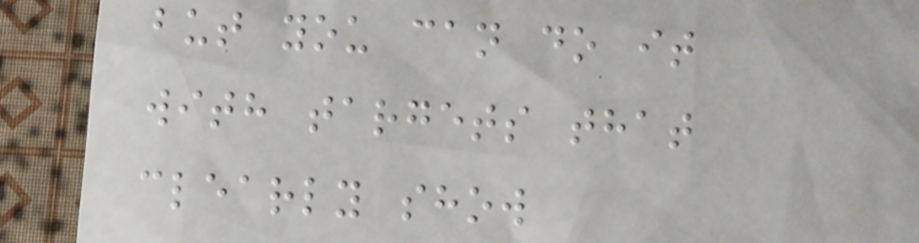but you can do it
with targets that
clearly show
